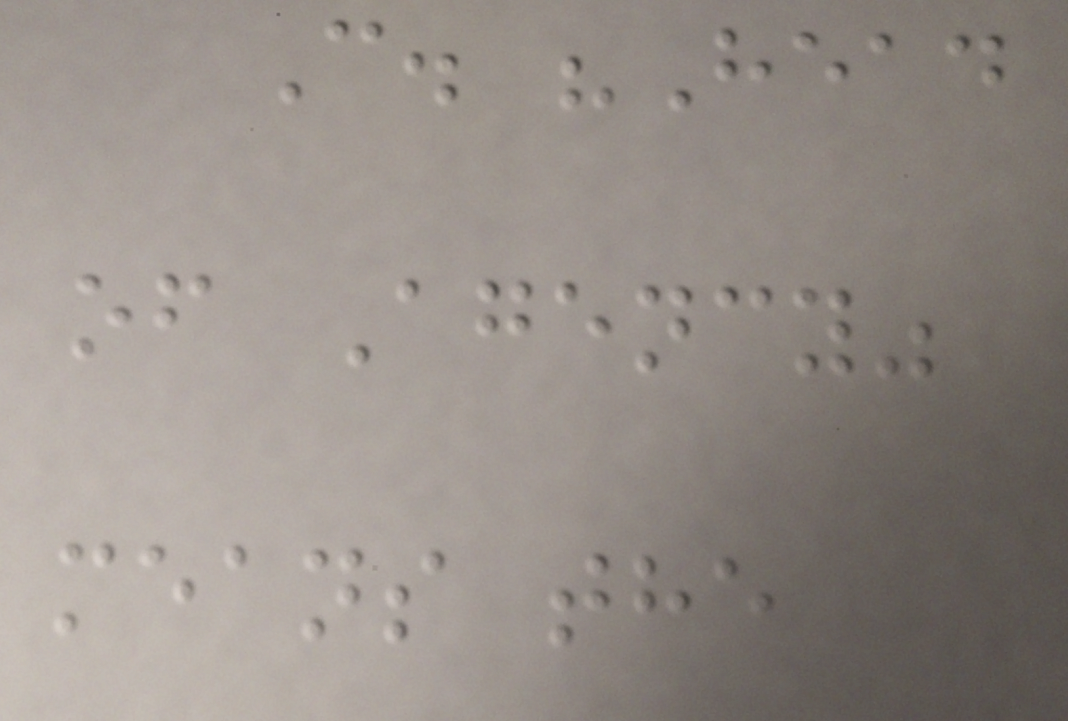C. "Head
of Agency"
means the
